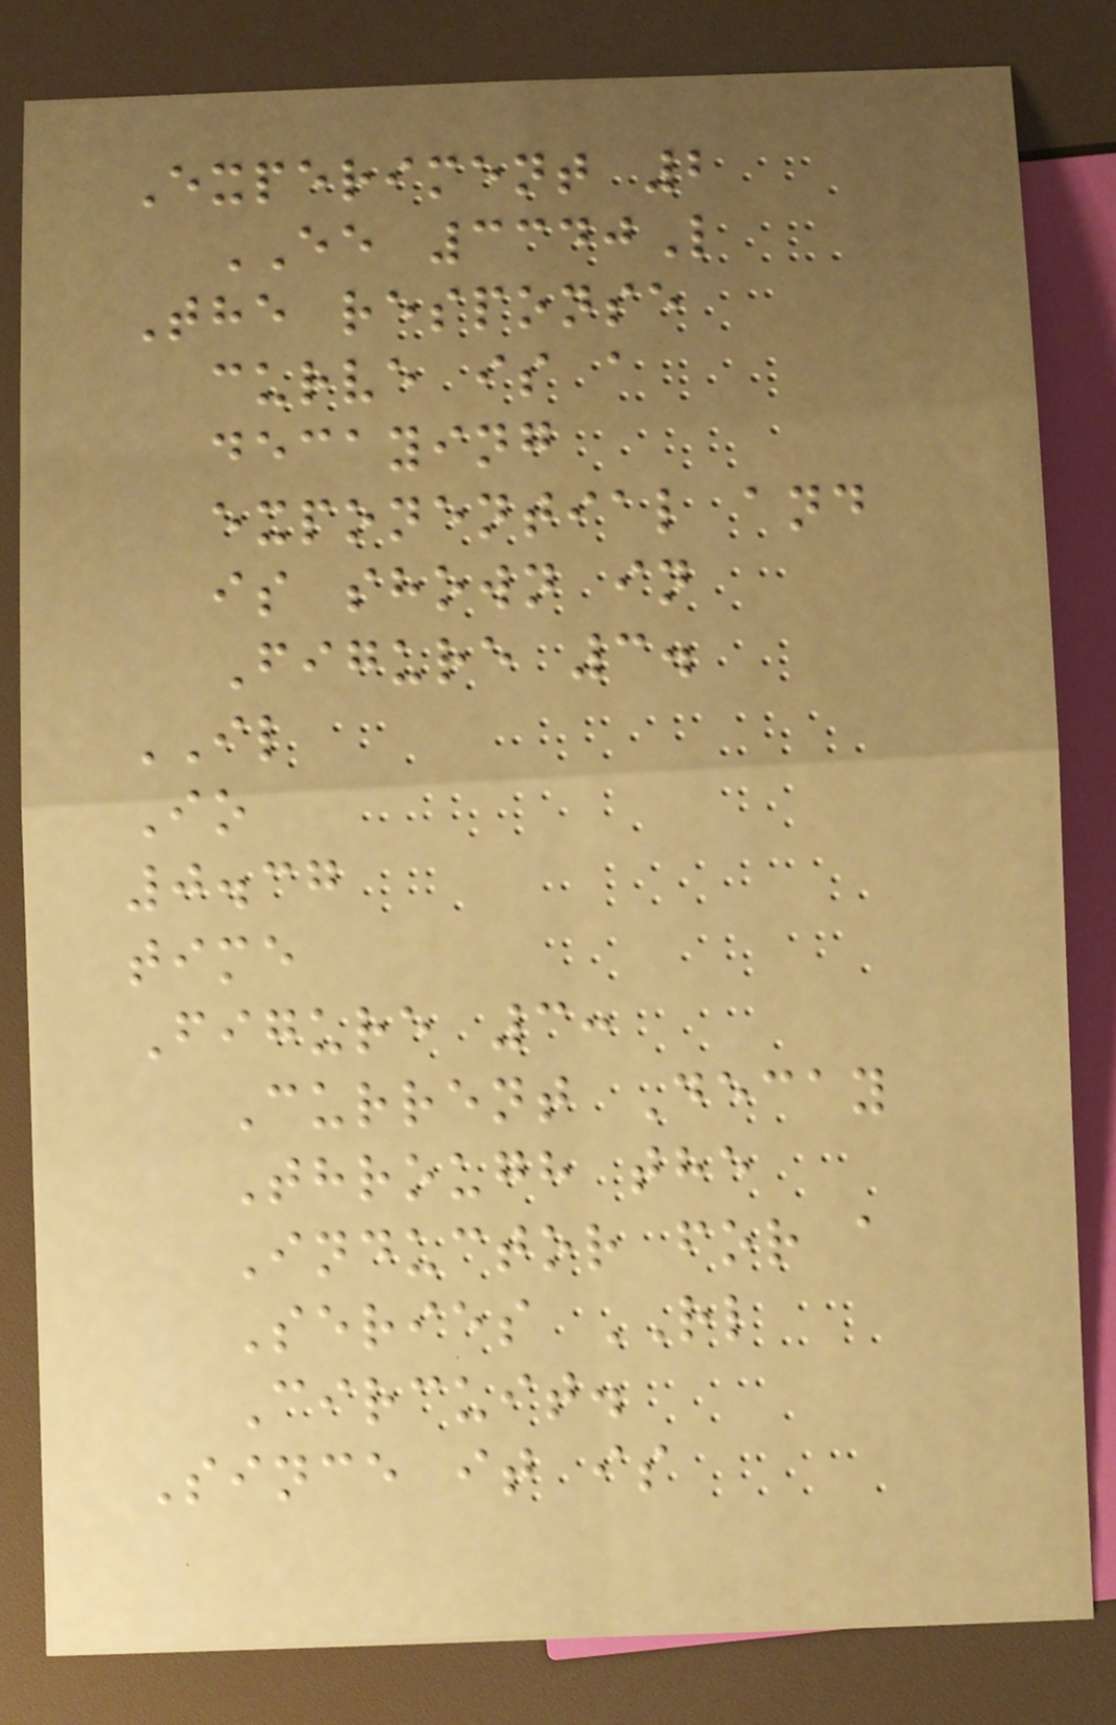Experiment 2
EE 3340L
The response
curve is a
decaying
exponential and
is shown in
Figure 3.
IL
Io
0.37
time
Figure 3:
Current Decay
Through the
Inductor for a
Series RL
Circuit.
Since it is
